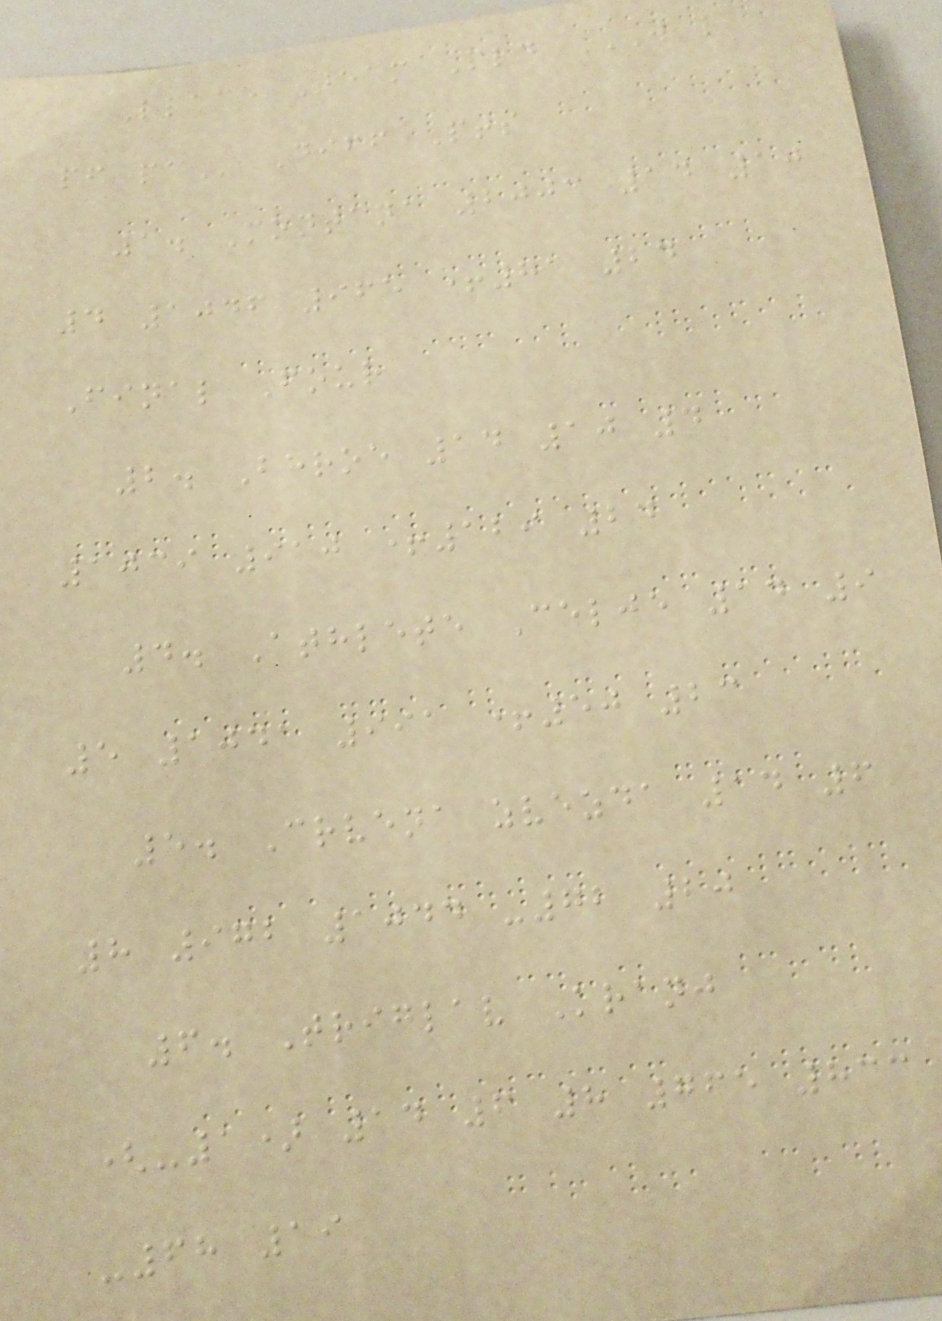Place Team Pld W L
PF PA Diff Pts
1. Montana 2003 14 10
4 1046 965 +81 24
Final Four
2. Beroe 14 10 4
1039 910 +129 24
4. Athlete Celje 14 9
5 1041 991 +50 23
5. Crvena zvezda 14 6
8 972 1044 -72 20
6. Triglav Kranj
(-1) 14 6 8 765 833
-68 19
